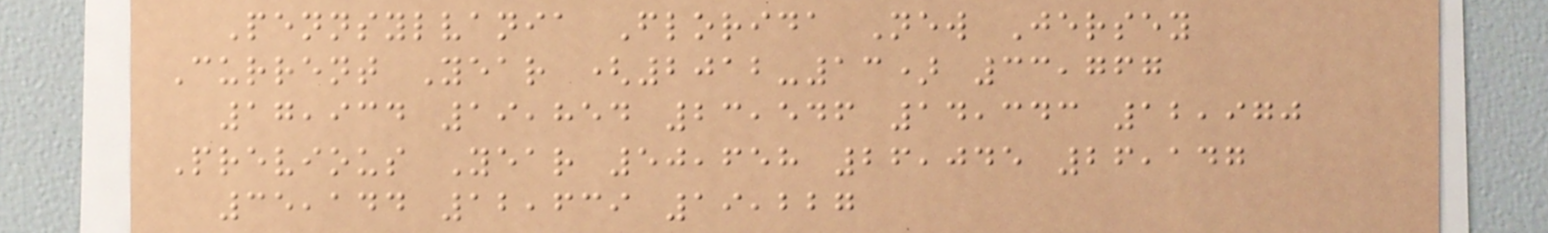Pennsylvania Florida New Jersey
Current Year (2012-13) 33,767
17,934 19,854 23,546 14,343 12,970
Previous Year 50,658 26,045 26,147
35,144 12,639 19,227
